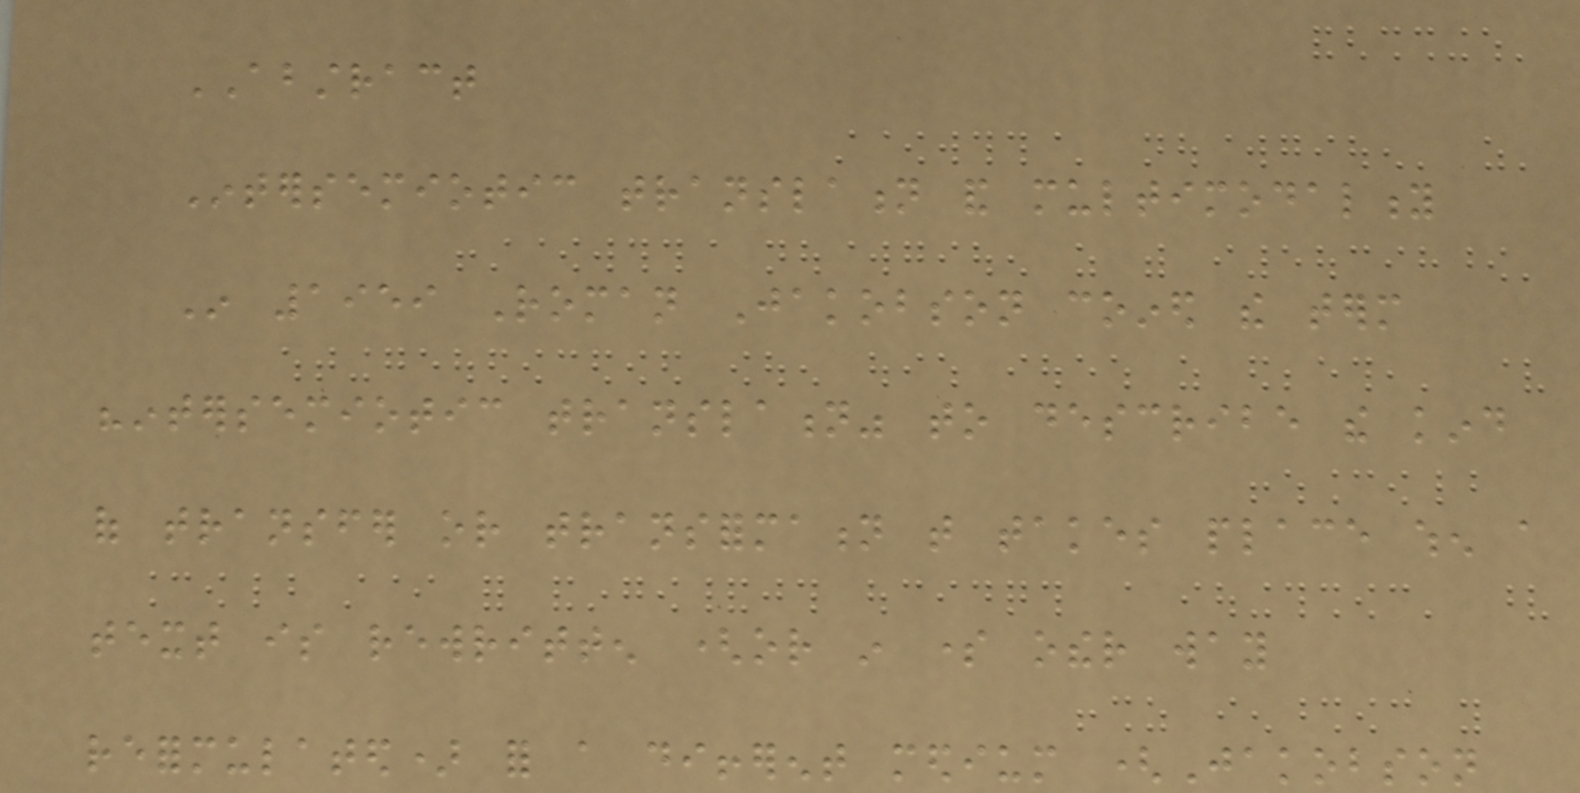ABSTRACT
Intersemiotic translation and multimodality
In 1959 Roman Jakobson coined the term
"intersemiotic translation" to describe the kind
of transfer or transformation that takes place when a
text is rewritten (or in some other way
reformulated) for a different medium (Jakobson
